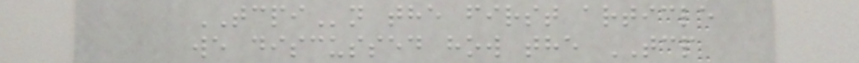TCPIn the first article
we discussed how the TCP
